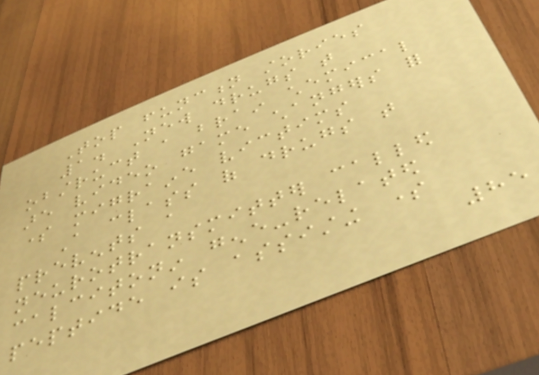Top function stories
1. New drugs that
obstruct a brain chemical
are video game changers for
some migraine victims
A class of drugs that
prevents a
neurotransmitter called
calcitonin gene-related
peptide is assisting some
85
